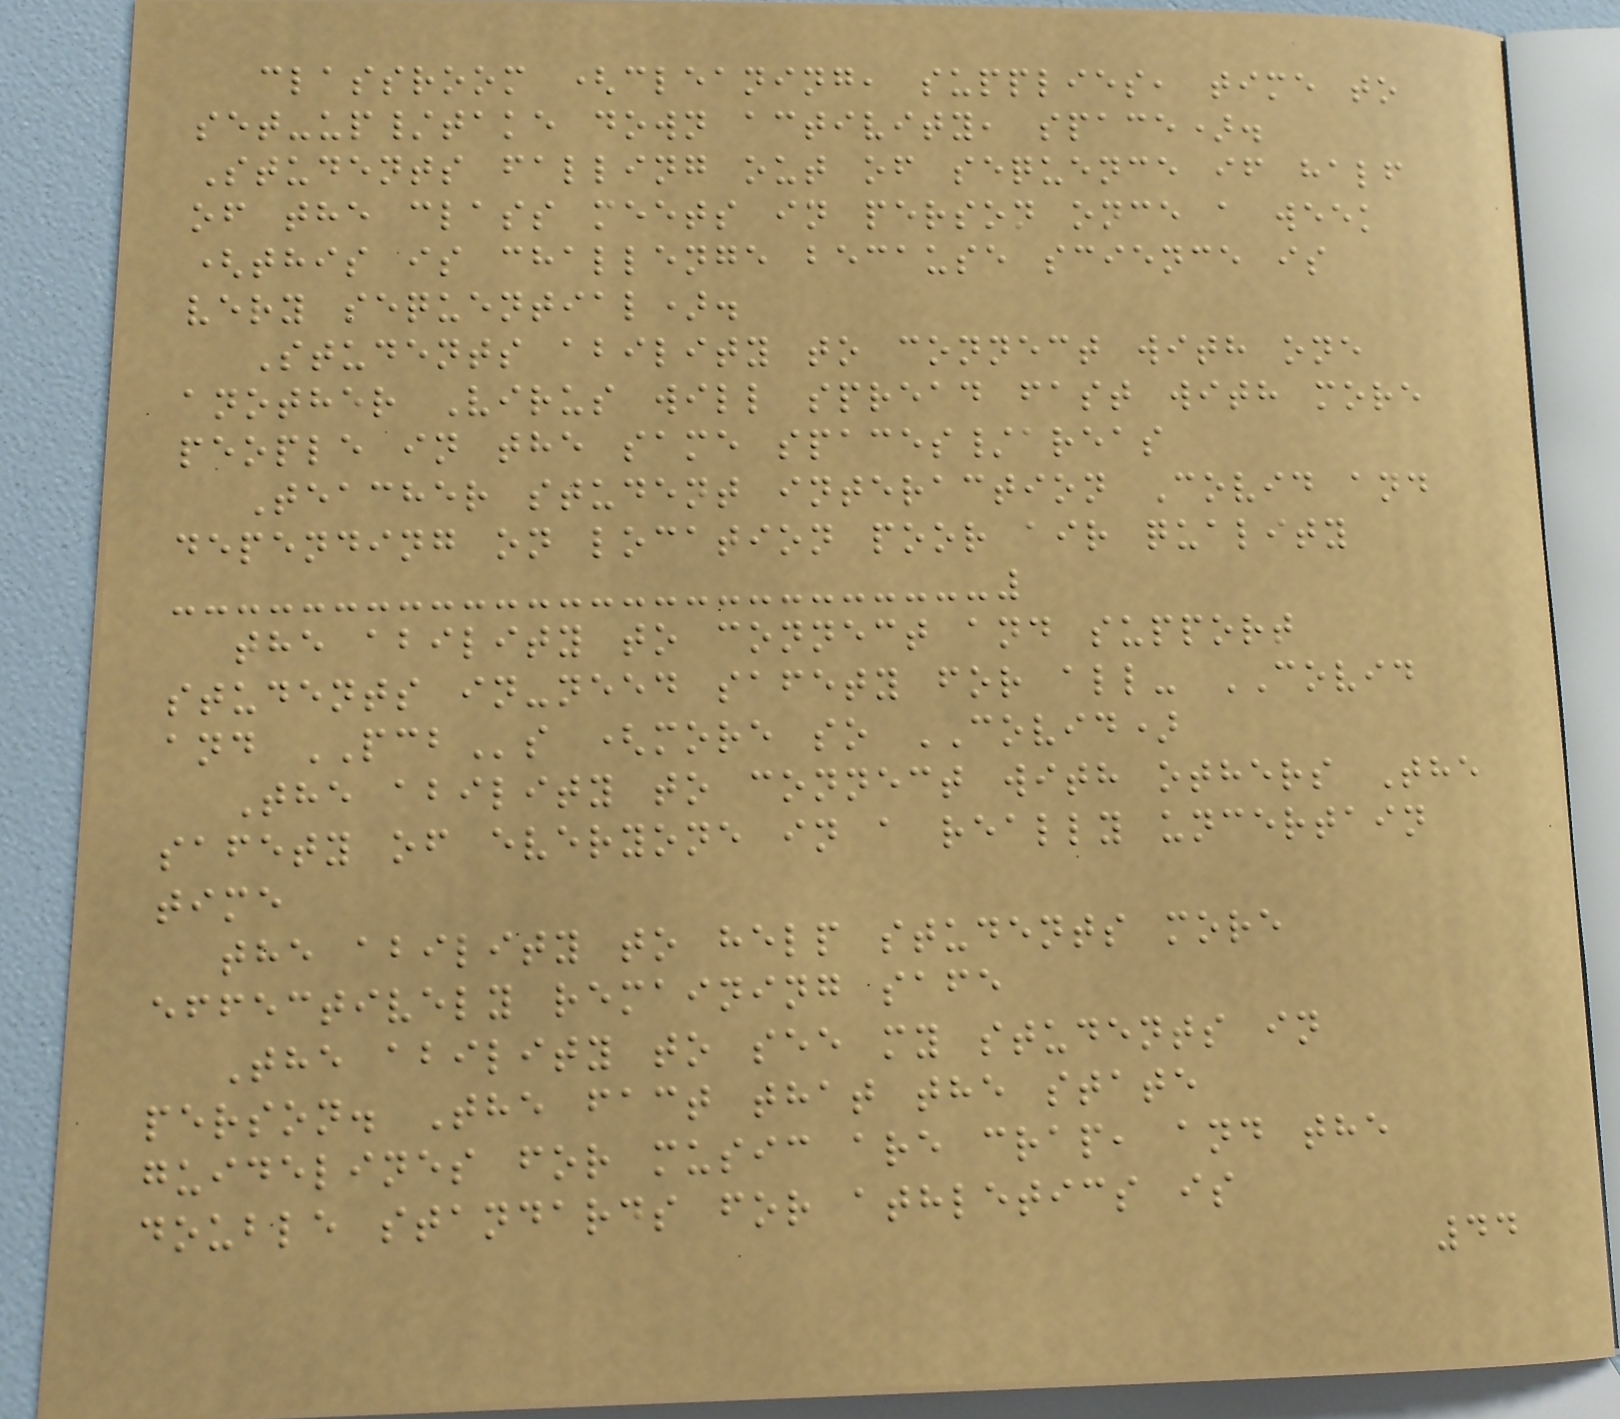classroom (cleaning, supplies, time to
set-up/take down activity, space).
Students falling out of sequence if half
of the class meets in person once a week
(this is challenge because science is
very sequential).
Students ability to connect with one
another Virus will spread fast with more
people in the same spaces/areas
Teacher student interaction Covid and
depending on location poor air quality
the ability to connect and support
students in-need safety for all- COVID
and PCBs (more so COVID)
The ability to connect with others The
safety of everyone in a really uncertain
time
the ability to help students more
effectively remaining safe
The ability to see my students in
person. The fact that the state
guidelines for music are crap, and the
double standards for athletics is
44
